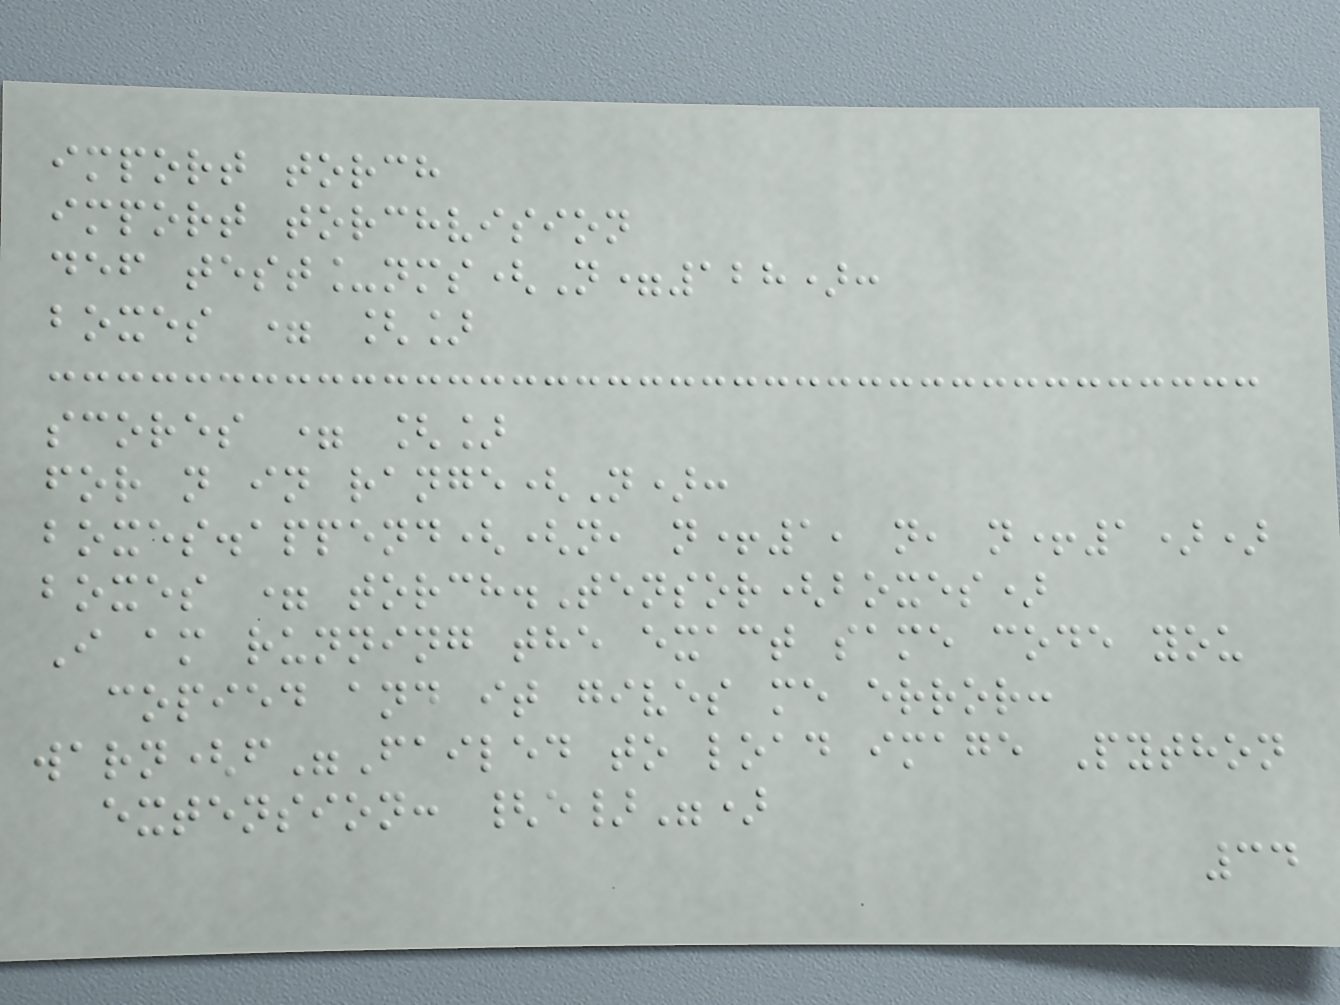import torch
import torchvision
def test_nms(N=128):
boxes = []
scores = []
for n in range(N):
boxes.append((n, n+1, n, n+1))
boxes = torch.Tensor(boxes)
I am running the exact same code you
copied and it gives me error:
warn(f"Failed to load image Python
extension: {e}")
34
